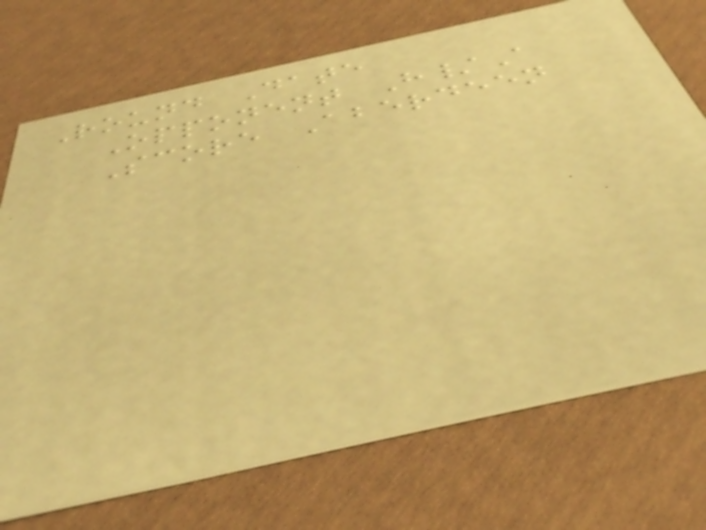Round Date
Opponent H/A
Score Aberdeen
